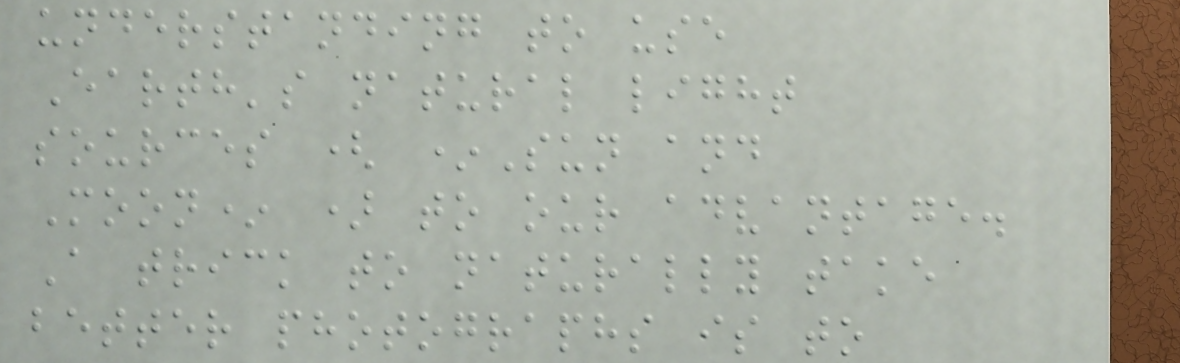understanding to use
Earth's natural light
sources ( *Sun and
Moon* ) to our advantage.
A trick to naturally take
better photographs is to
